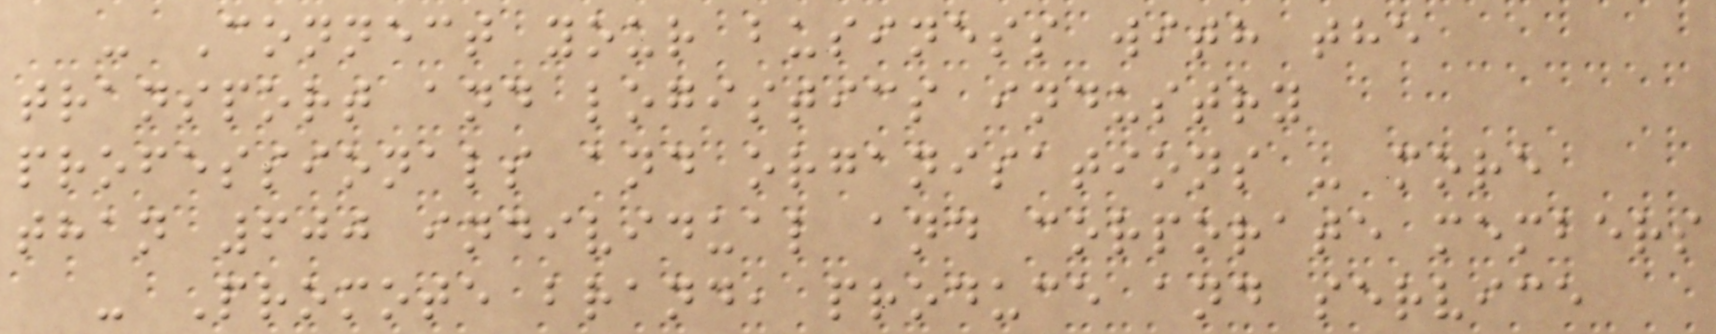- Connect your business with the
transport and logistics industry
professionals and organisations - more
than 600 individual and corporate members
- Promote brand, produce and service
